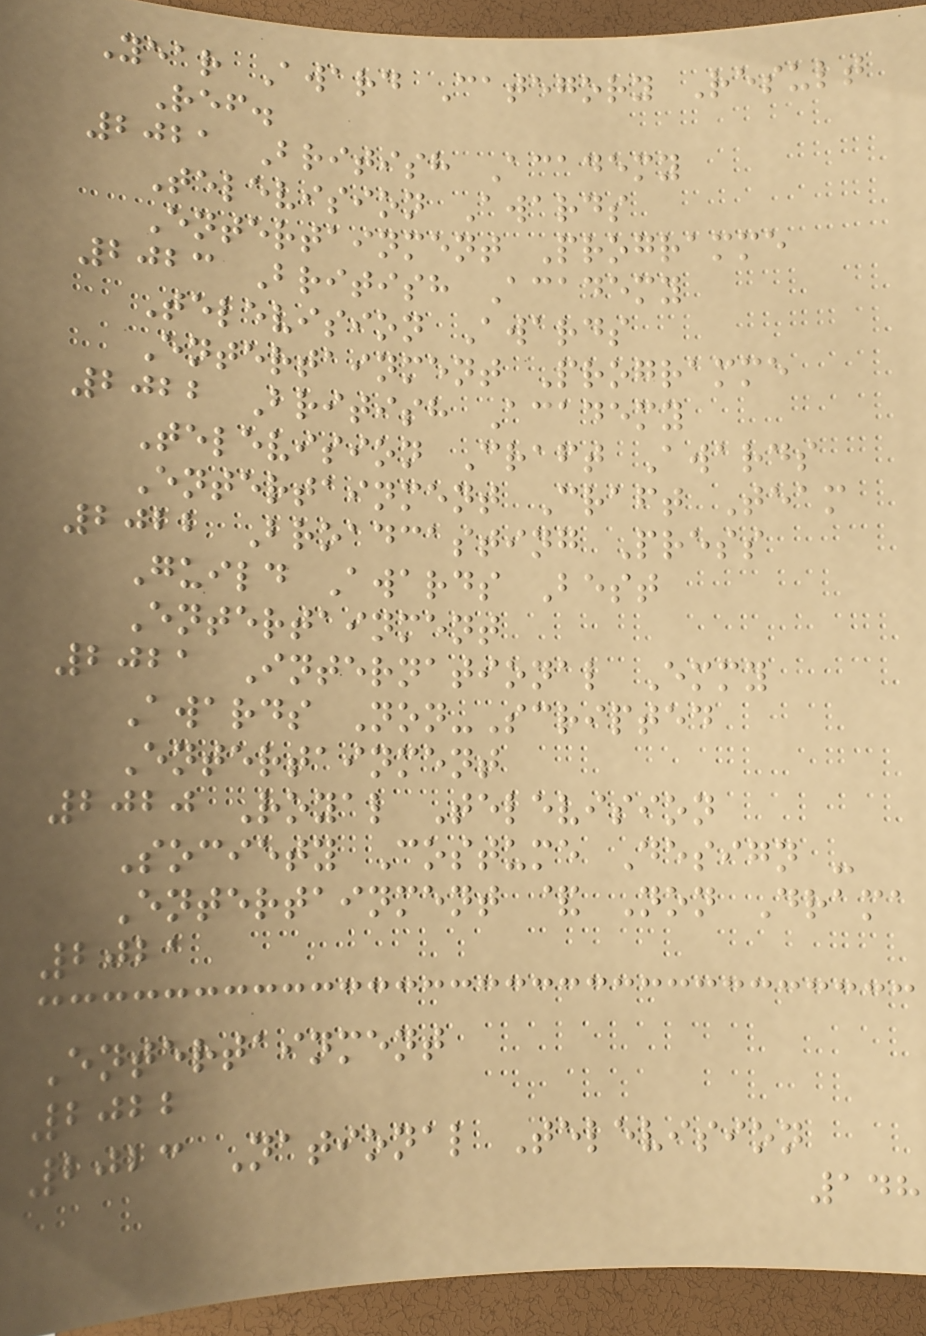Year Award Category Result
Ref.
2021 British Academy
Television Awards
Entertainment Programme
2023 British Academy
Television Awards
Entertainment Programme
2022 British Academy
Television Craft Awards
Entertainment Craft Team
2022 Broadcasting Press
Guild Awards Best
Entertainment
2021 International Emmy
Awards Non-Scripted
Entertainment
2020 Royal Television
Society Costume Design -
Entertainment & Non Drama
2021
Entertainment
2022
2023 National Television
148
